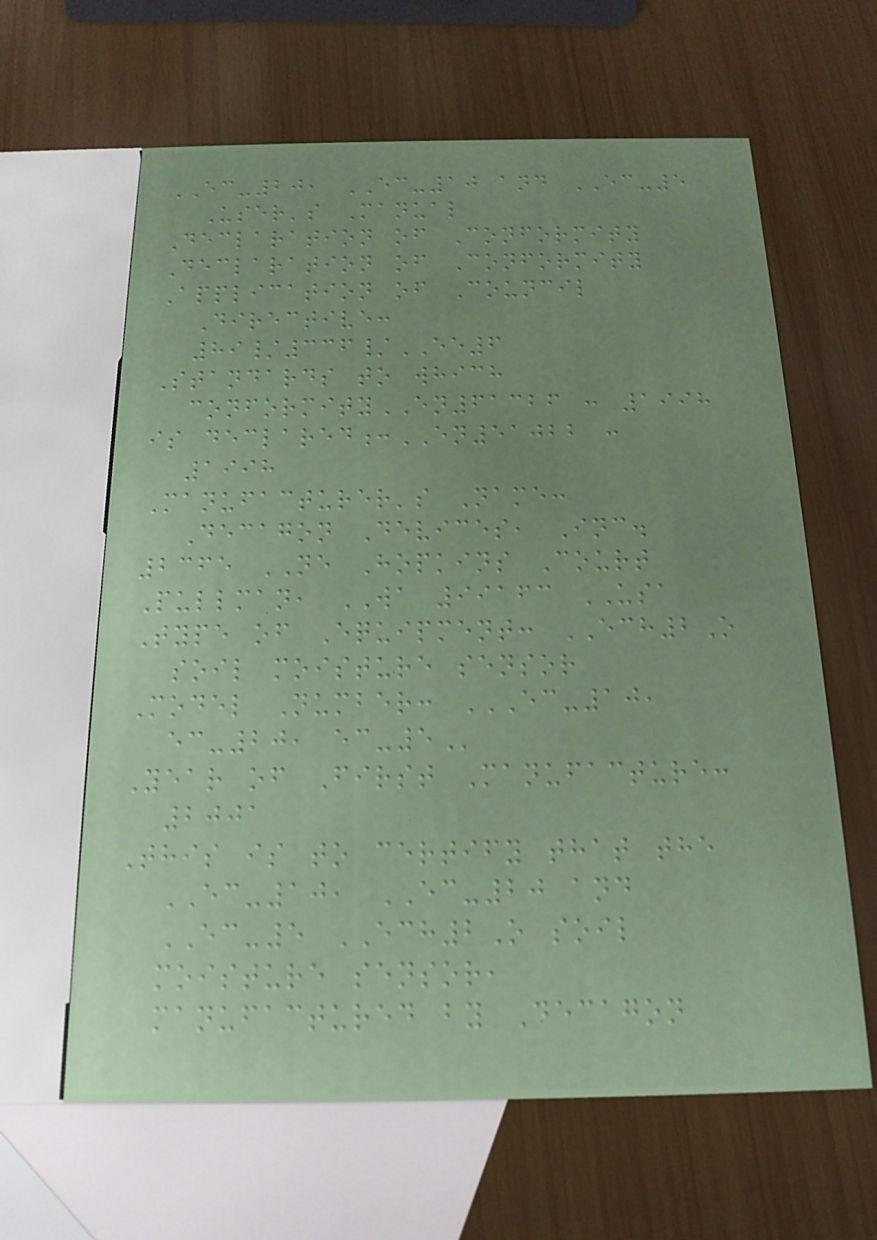EC-20, EC-10 and EC-5
User's Manual
Declaration of Conformity
Declaration of Conformity
Application of Council
Directive:
89/336/EE6
Standards to which
conformityEN61326 : 1998
is declared:EN51022 :
1998
Manufacturer's Name:
Decagon Devices, Inc.
2365 NE Hopkins Court
Pullman, WA 99163 USA
Type of Equipment: ECH2O
soil moisture sensor
Model Number: EC-10,
EC-20, EC-5
Year of First Manufacture:
2001
This is to certify that the
EC-10, EC-20 and
EC-5 ECH2O soil
moisture sensor,
manufactured by Decagon
